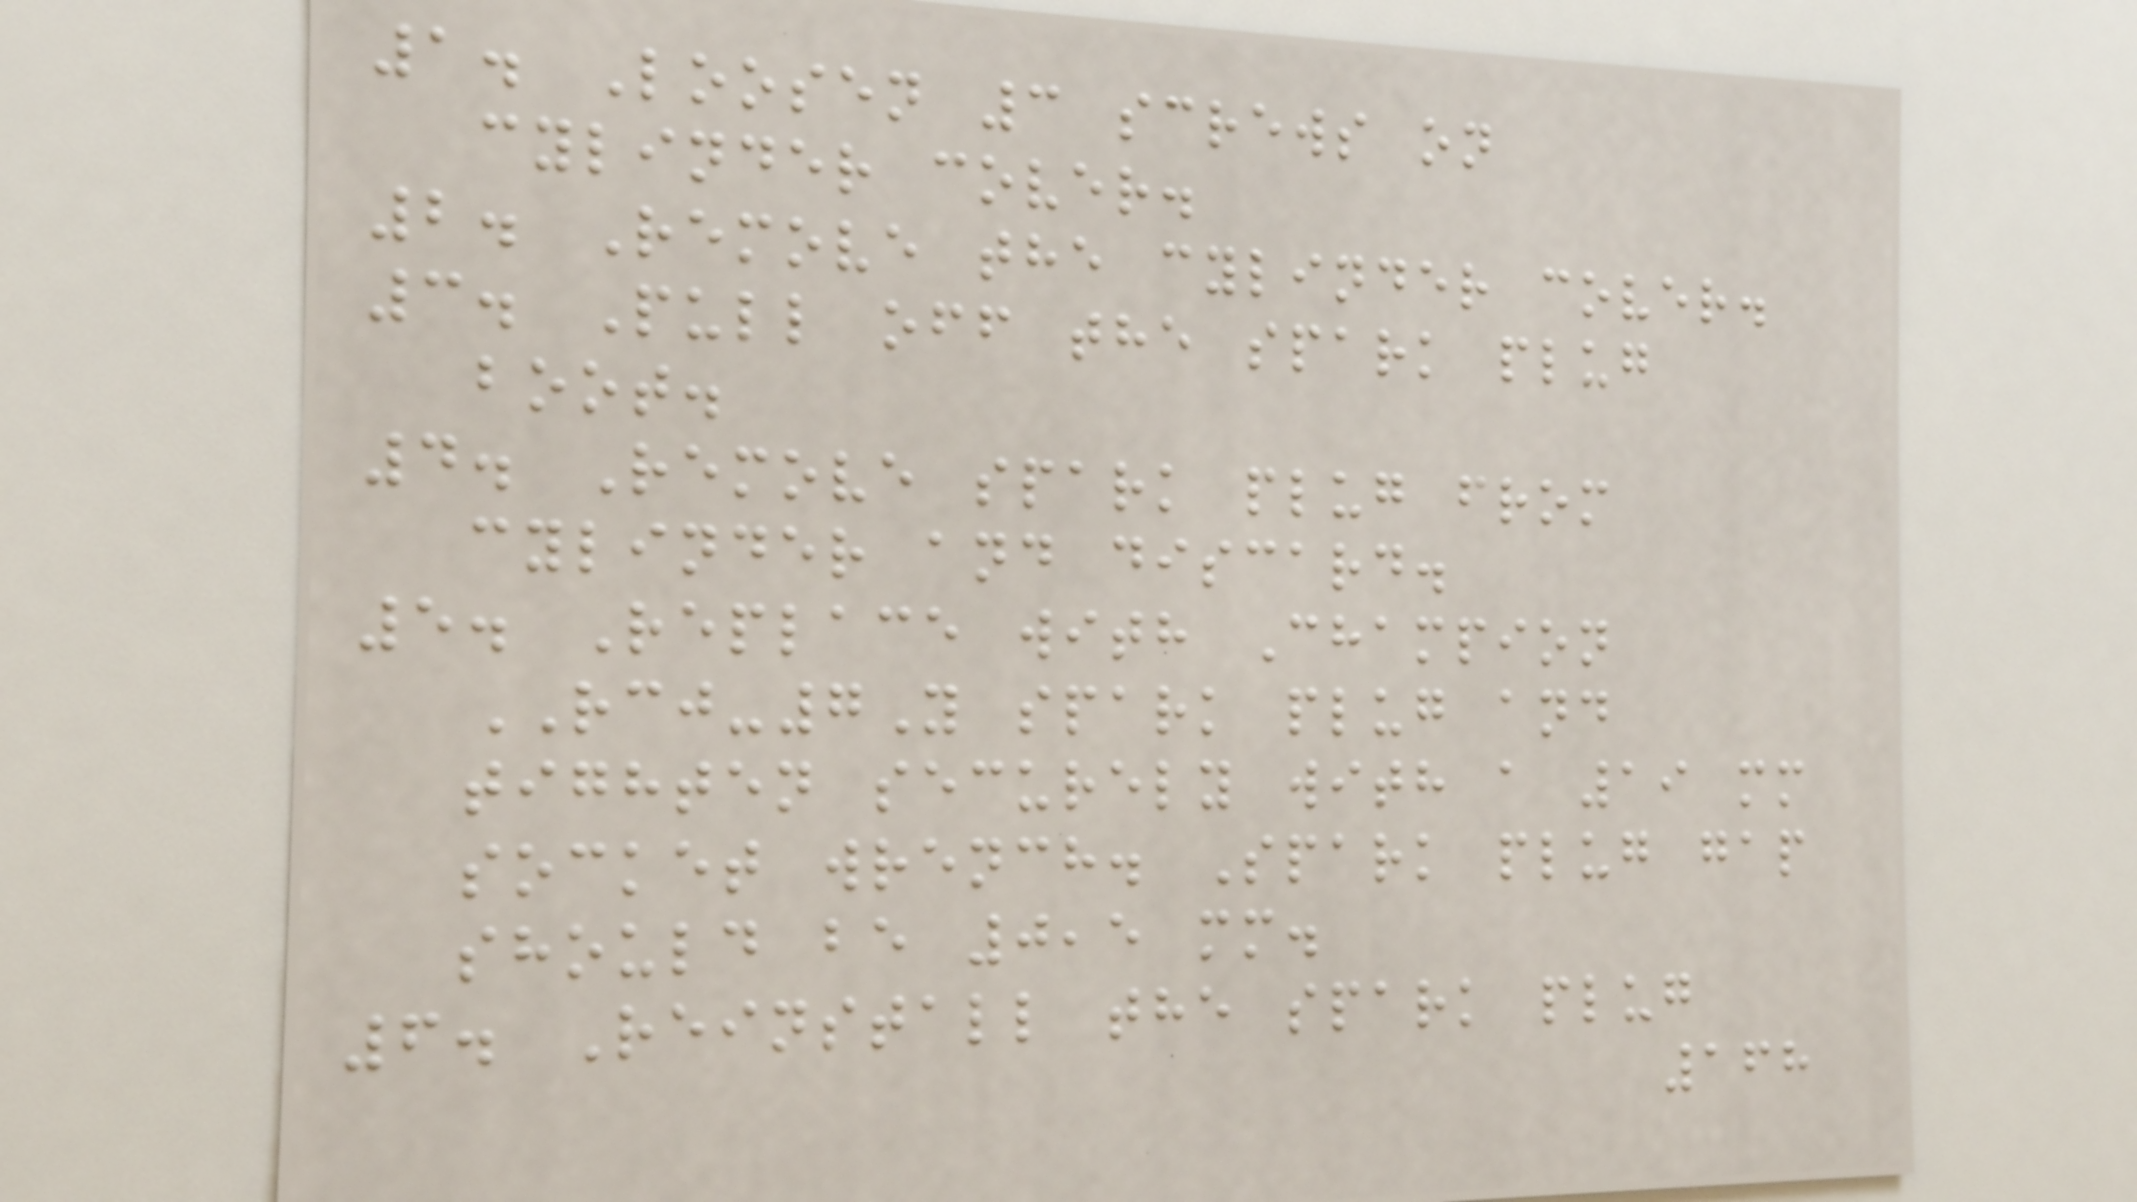1. Loosen 3 screws on
cylinder cover.
2. Remove the cylinder cover.
3. Pull off the spark plug
boot.
4. Remove spark plug from
cylinder and discard.
5. Replace with Champion
RCJ-7Y spark plug and
tighten securely with a 19 mm
socket wrench. Spark plug gap
should be 0,5 mm.
6. Reinstall the spark plug
168
